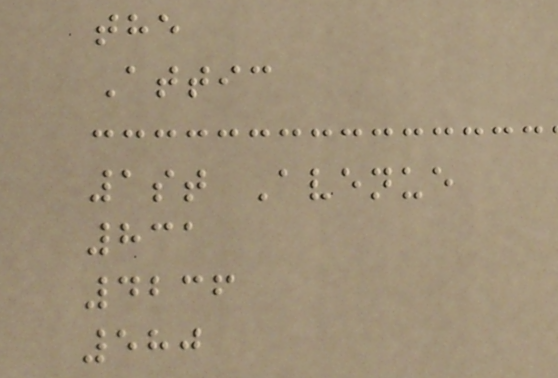the
Attic
1st Avenue
831
4236
580
